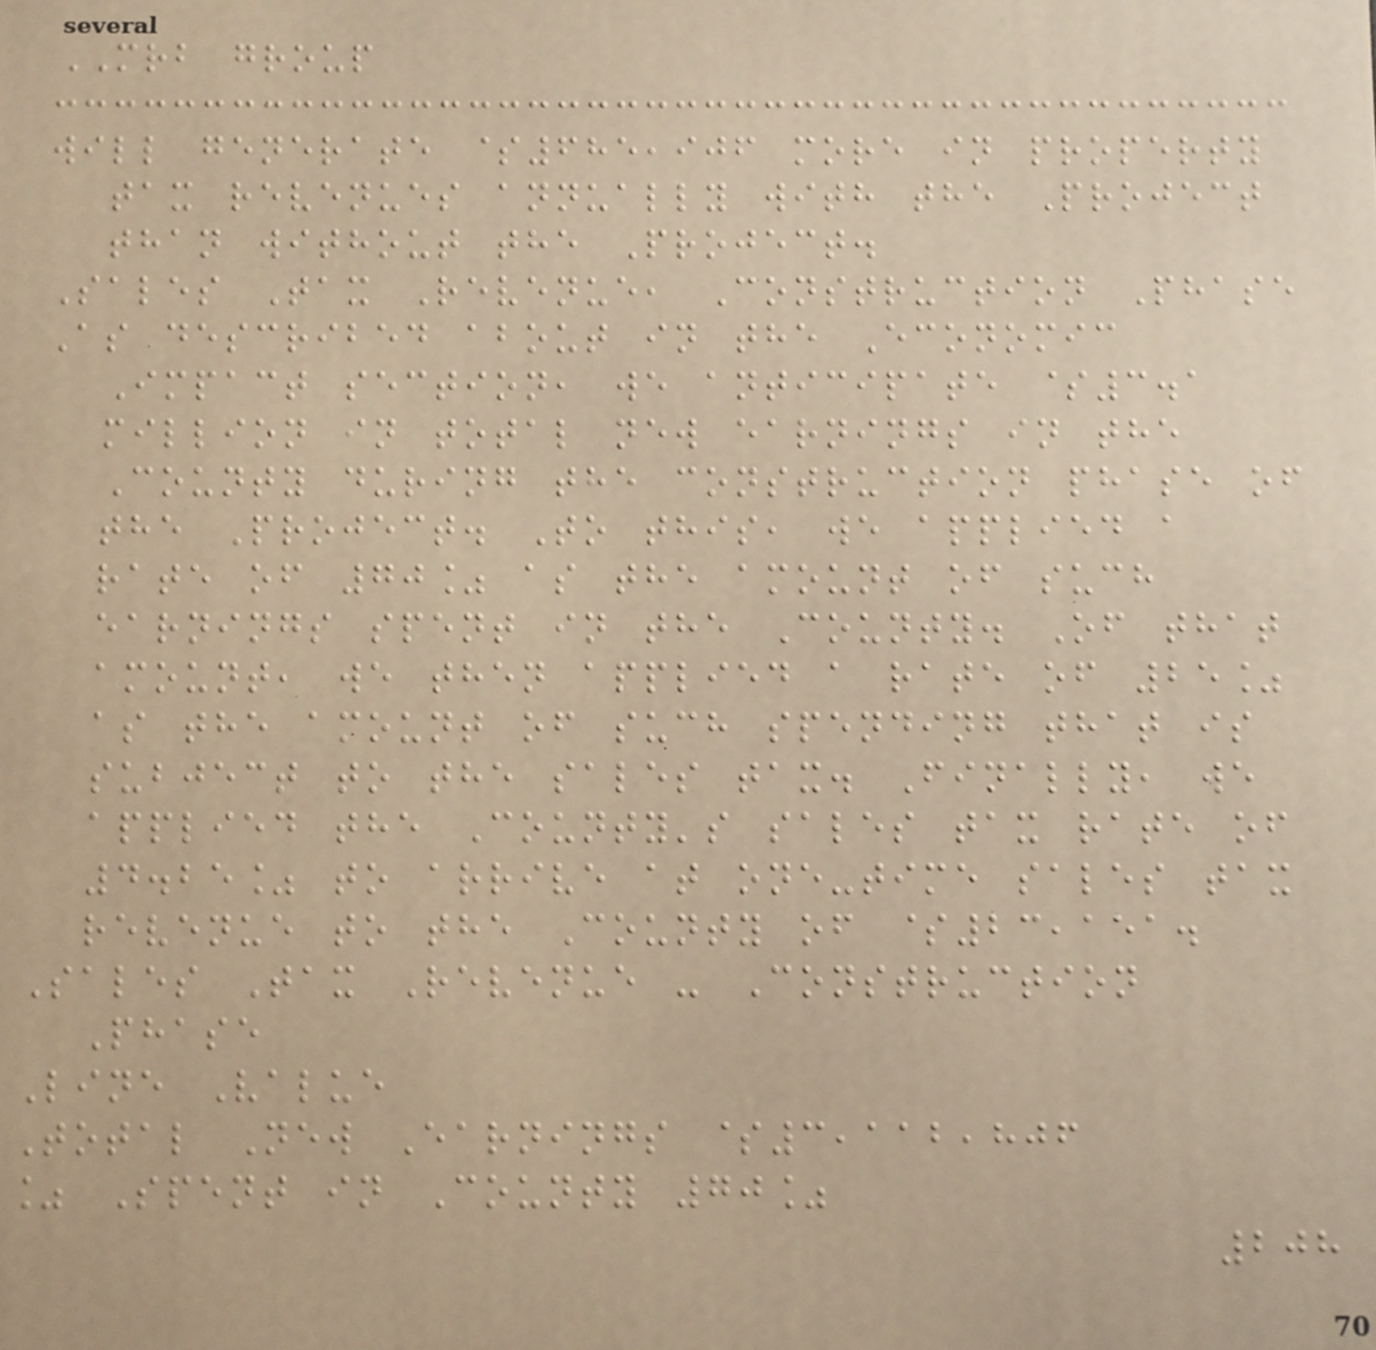MRB group
will generate $685,906 more in property
tax revenues annually with the Project
than without the Project.
Sales Tax Revenue, Construction Phase
As described about in the Economic
Impact section, we anticipate $3.1
million in total new earnings in the
County during the construction phase of
the Project. To this, we applied a
rate of 70% as the amount of such
earnings spent in the County. Of that
amount, we then applied a rate of 25%
as the amount of such spending that is
subject to the sales tax. Finally, we
applied the County's sales tax rate of
4.25% to arrive at one-time sales tax
revenue to the County of $23,151.
Sales Tax Revenue - Construction
Phase
Line Value
Total New Earnings $3,112,806
% Spent in County 70%
208
